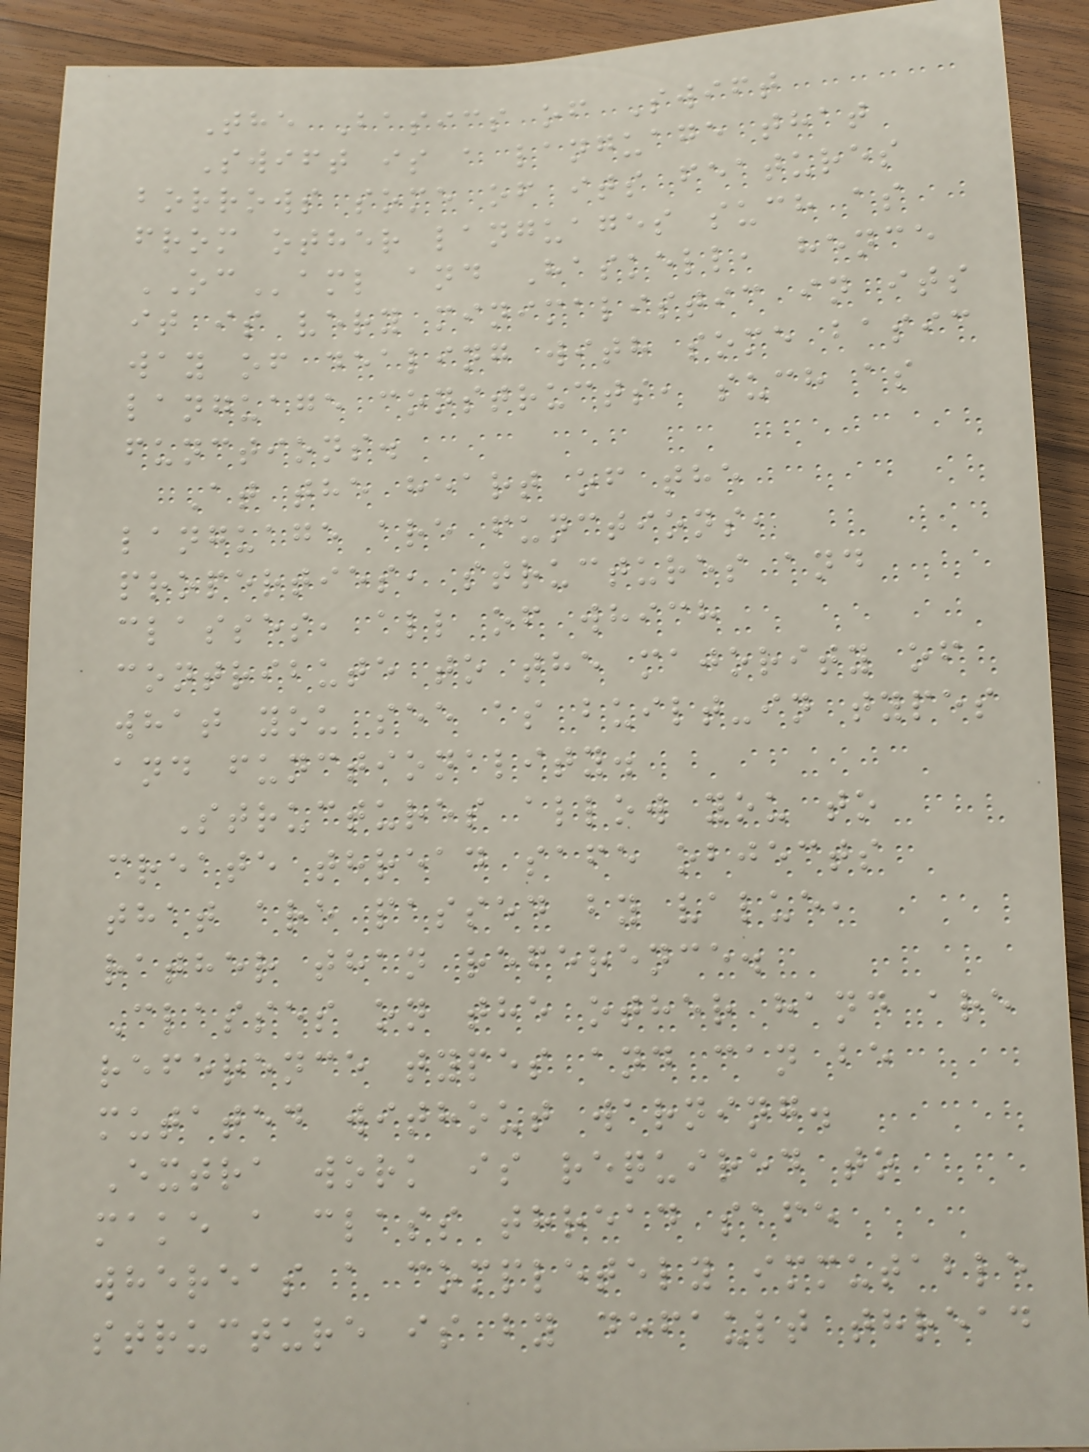The Basics of Swift
Swift is a language that
borrows some of its features
from other languages such as
OCaml and Haskell, hence
it is very minimalistic in its
way of dealing with some basic
language constructs, such as
functions.
At the heart of the
language are functions,
properties, structures and
classes, all of which
contribute to the majority of
what you see as built-in types
and functionality.
Structures allow you to
create thread safe objects
that are passed by value,
rather than reference.
Classes on the other hand are
reference types and can be
mutated without warning.
Extra work is required to
make a class thread safe
whereas a completely immutable
structure is by default thread
